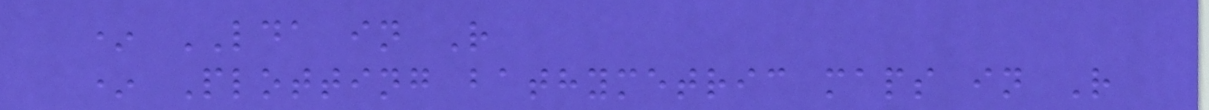* LDA in R
* Plotting bathymetric maps in R
